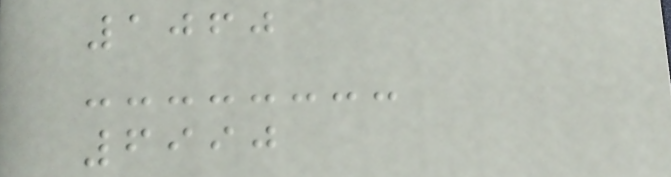1060
6990
